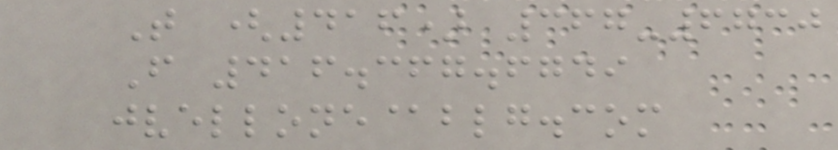T (416) 367-6730
F 416.367.6749
jvellone@blg.com
